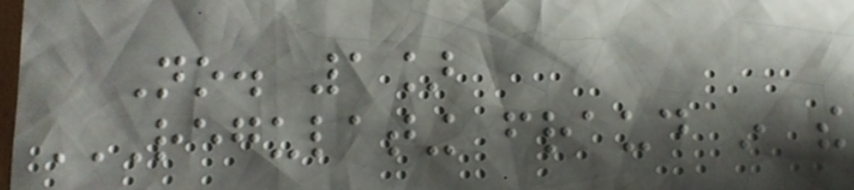No. 1]
REGULATING FRAUD IN THE
